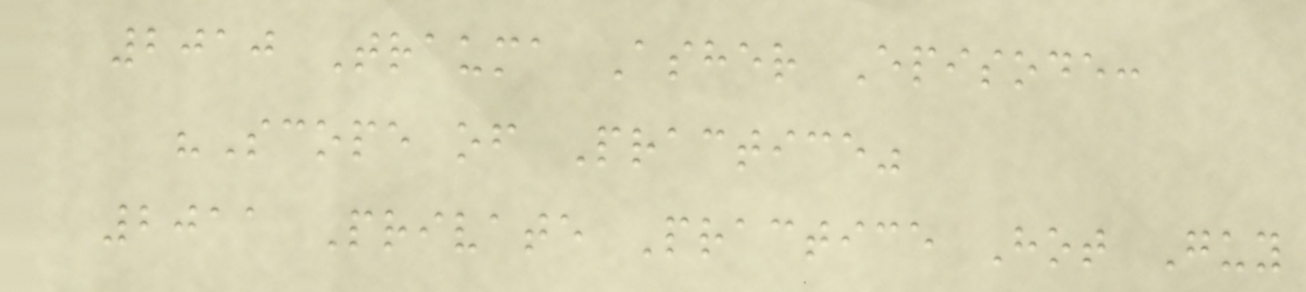2010 Trauma Asher Episode:
"Scope of Practice"
2011 Private Practice Hot Guy
